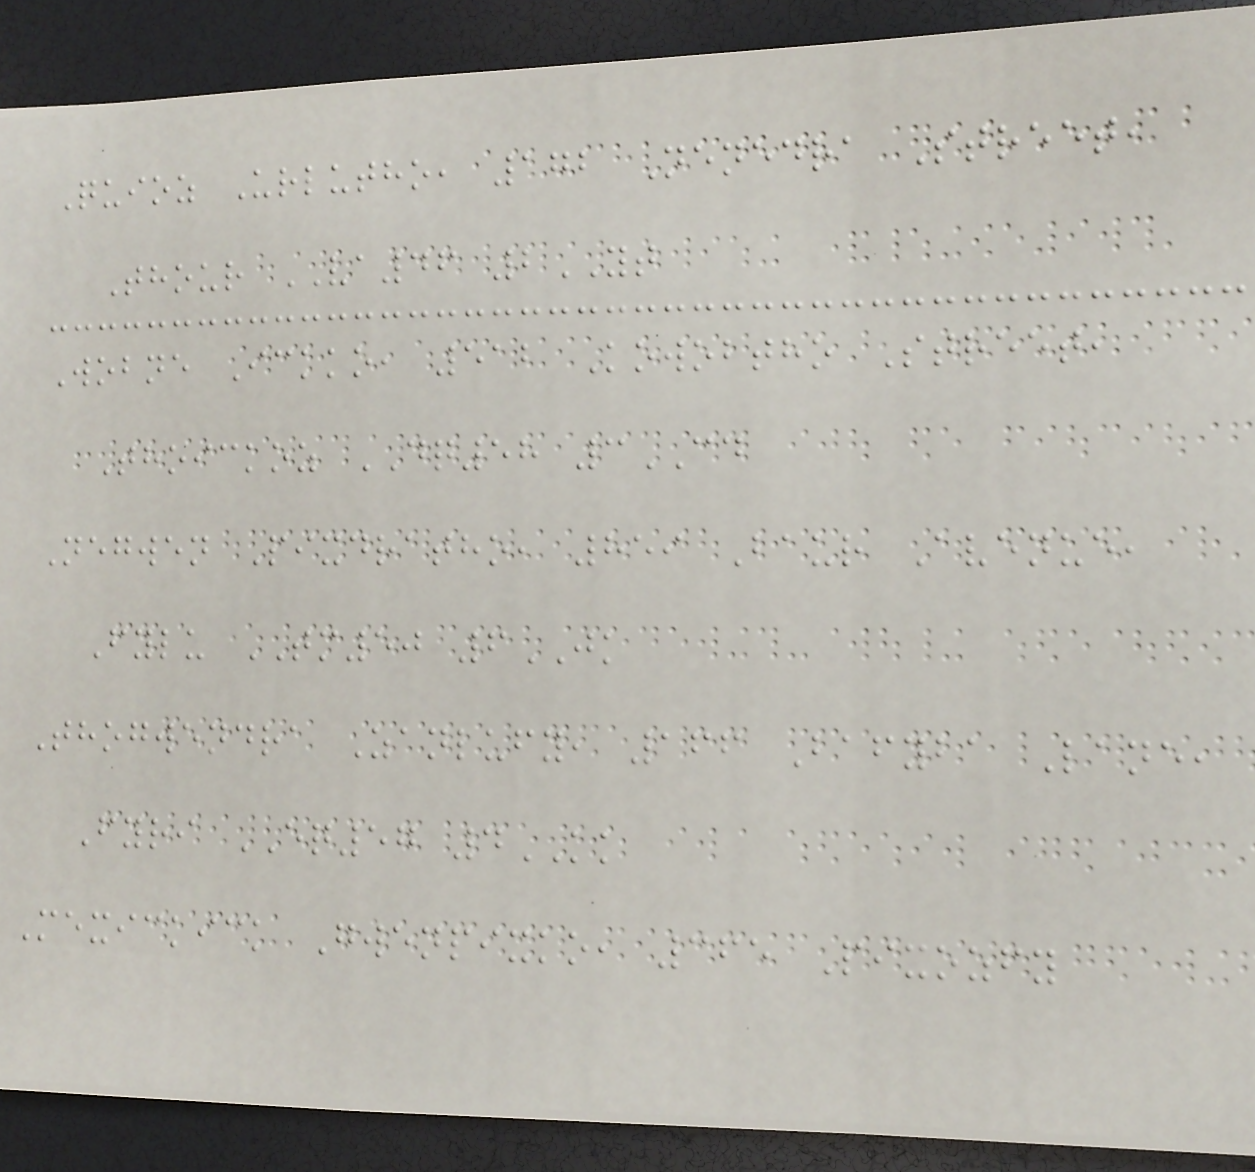Quioz Urlutho, 172 Nenedra Street,
Thour VA46 2YT
Wobne Ickko, 512 Kowobtho Street,
Thoickoz DQ58 3CD
Negwen Pixdratho, 859 Baur Avenue,
Fylu TM50 6JK
Thogwendra Zanlufy, 166 Bafyba Lane,
Fyri EQ57 4KK
Mexickick Gwenpixko, 365 Pixozfy
